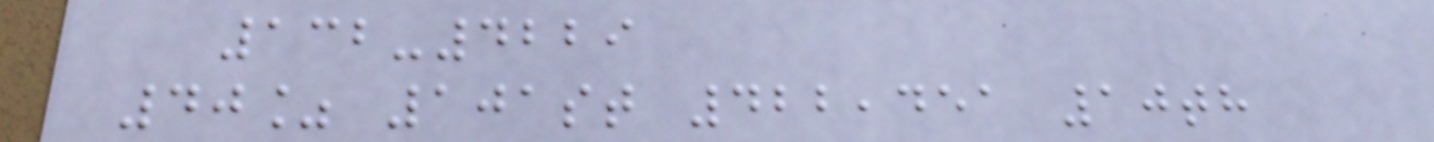132-4229
40% 101st 422,451 10th
